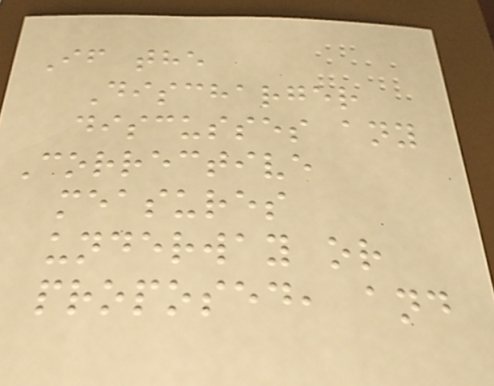If the
Discharger
discusses any
Corrective
measures
underway or
proposed, and
